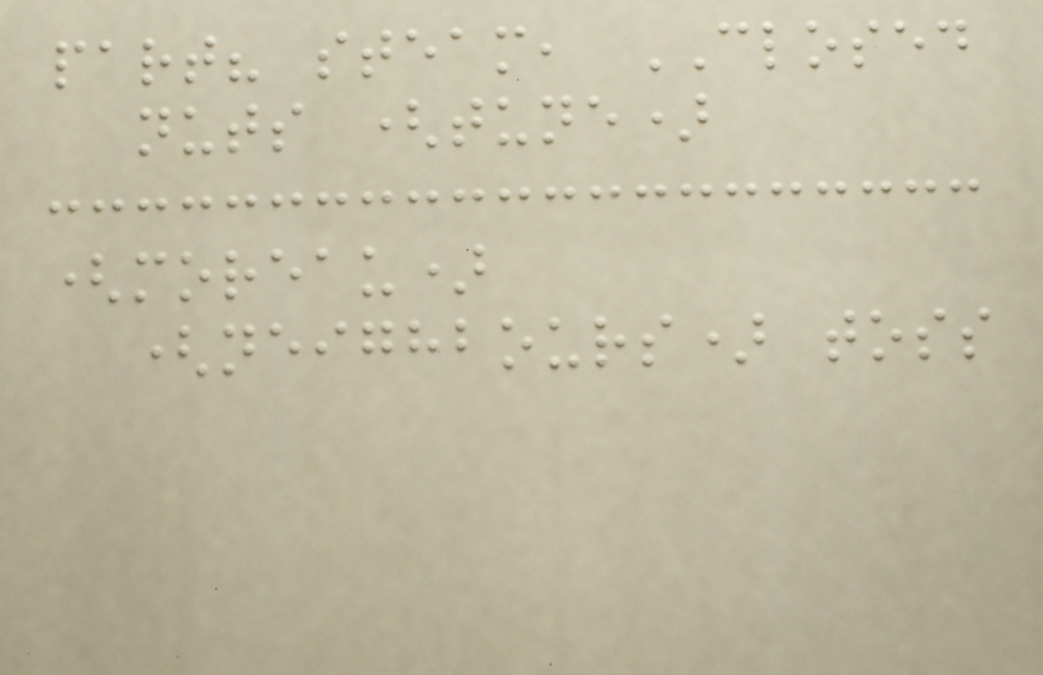part? steam, CLOSED
nuts (tune)
(moreau)
(neighbours) toss
